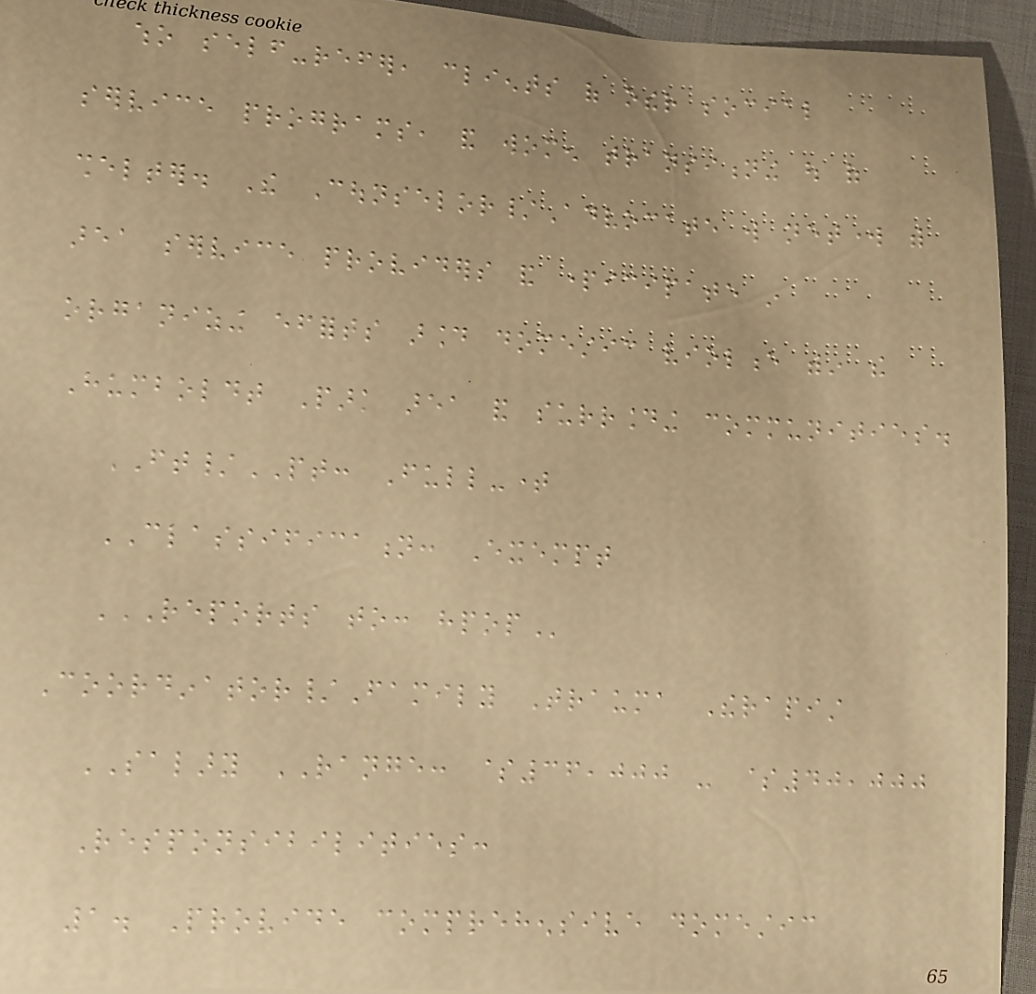who self-refer, clients of other social
service programs, and women transitioning out of
shelter. The Counselor/Advocate will network with
area service providers and participate in
organizing efforts around domestic violence within the
Humboldt Park area and surrounding communities.
FT/PT: Full-time
CLASSIFICATION: Exempt
REPORTS TO: HPOP
Coordinator/Family Trauma Therapist
SALARY RANGE: $36,000 - $40,000
Responsibilities:
1. Provide comprehensive domestic
